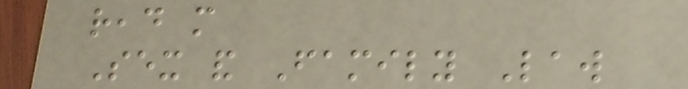read more
Sex and Family Law
